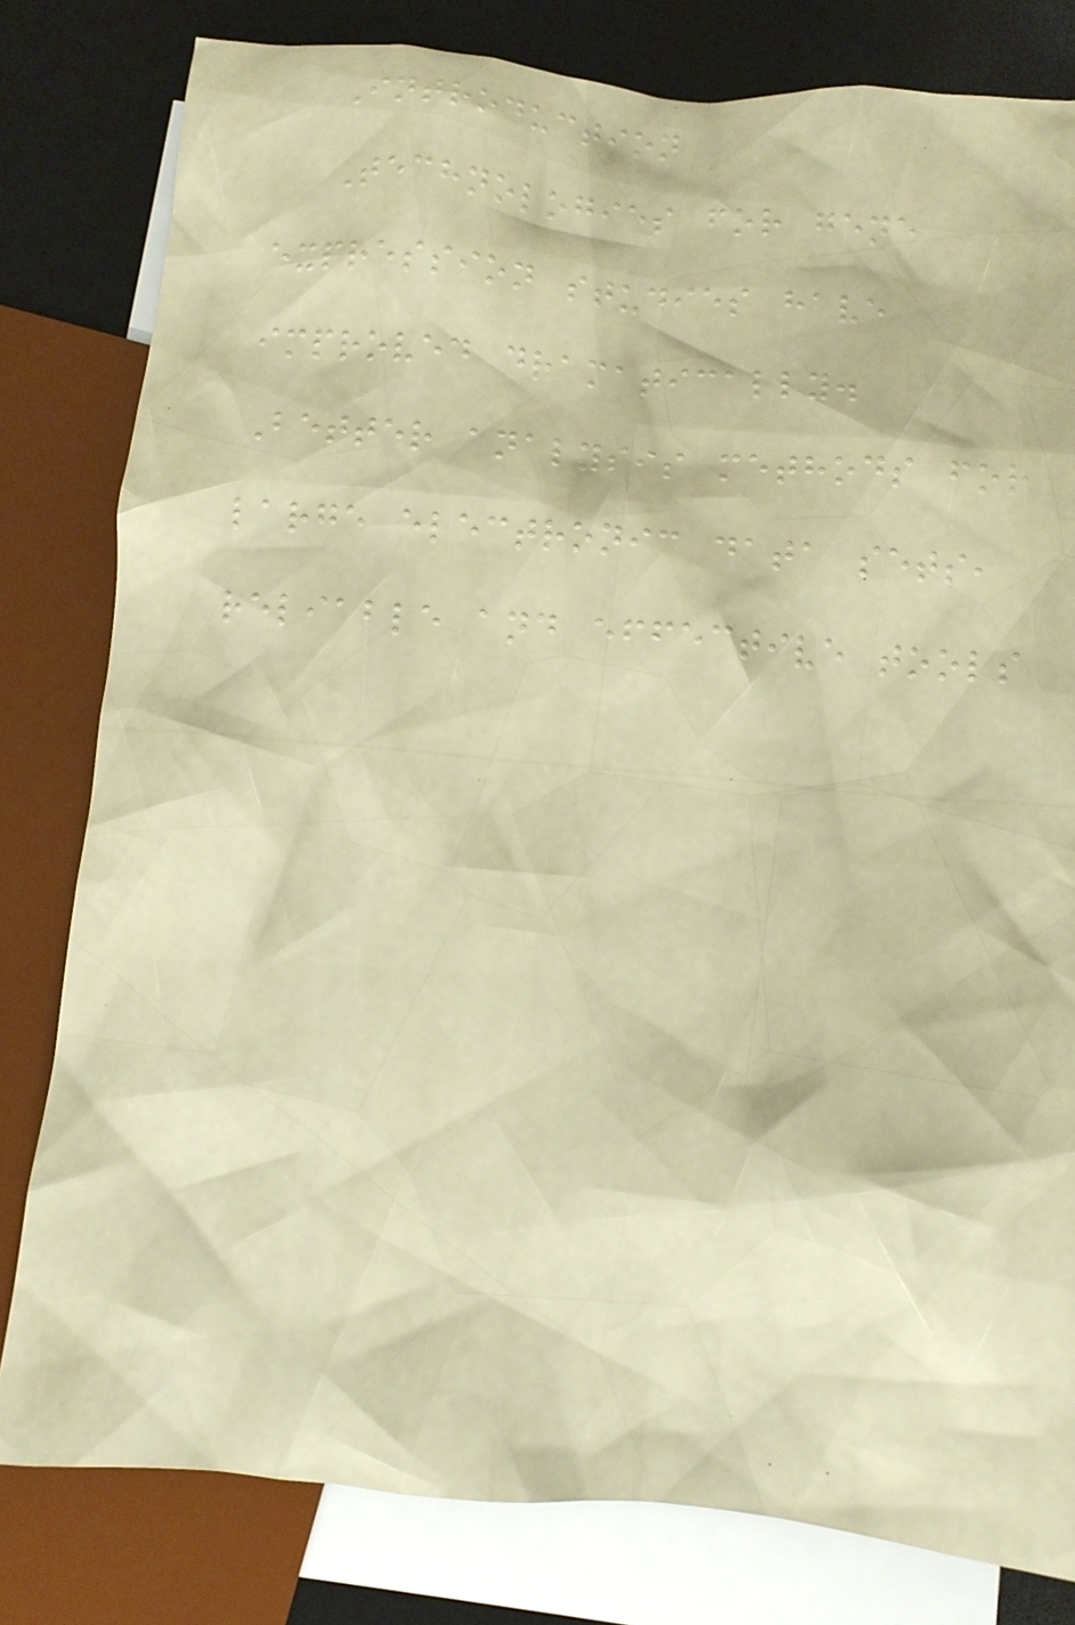Introduction
Technologies for gene
expression studies have
improved dramatically.
Better analysis methods for
large electronic data sets,
reliable and effective tools
